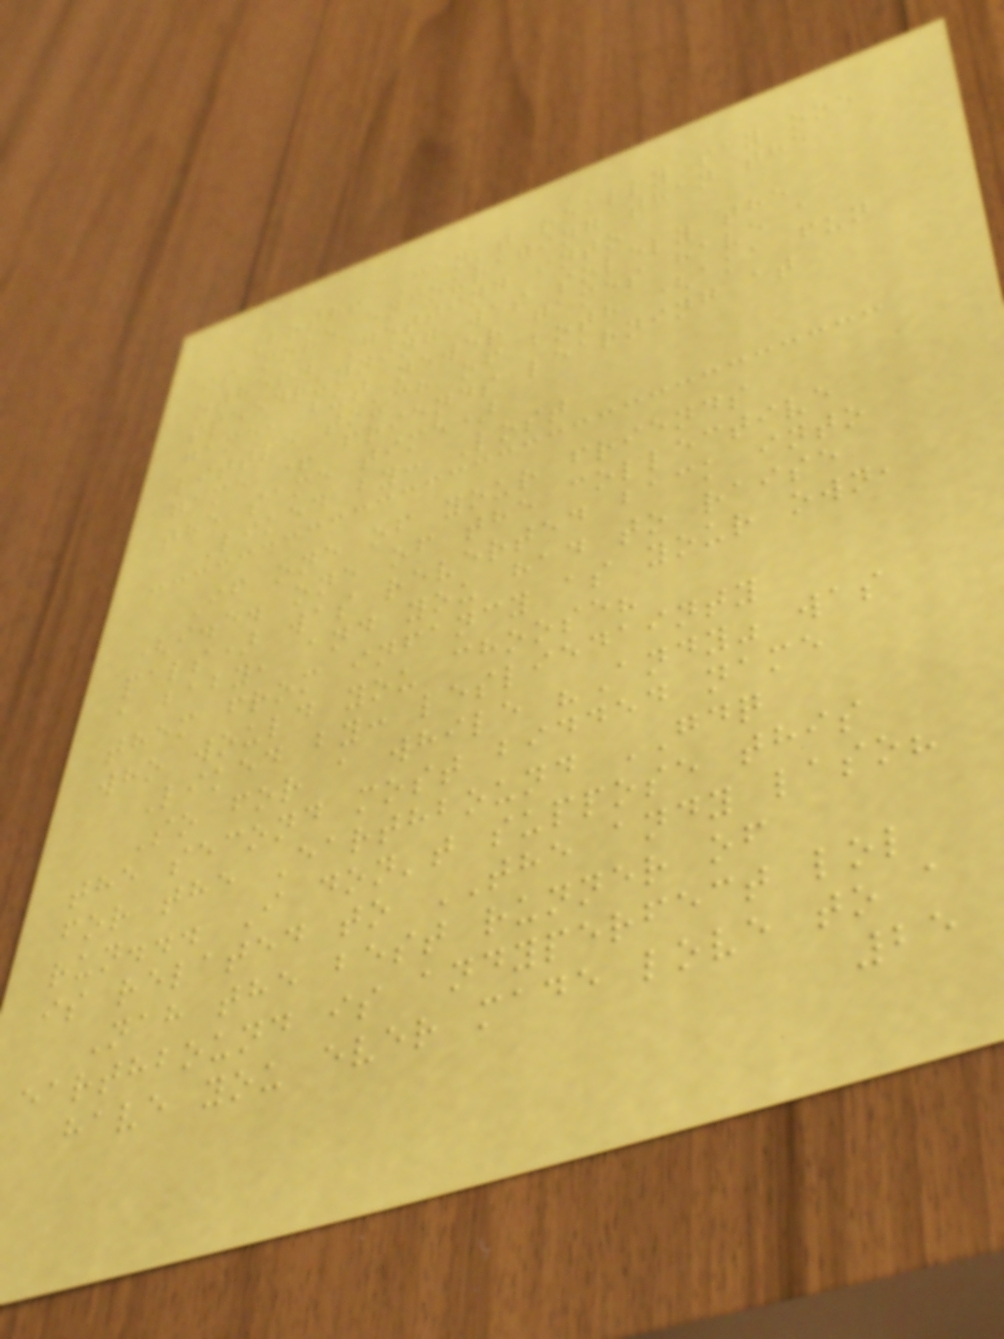Both! Can't really say one
is more encouraging than the
other. Getting into
speedrunning was solely the
game, but newer games have a
little touch of both (aka fun
game + friends learning at
the same time)
Liked by: Lost
If one of your friends
(i.e. one of the collective
pals) was reverted back into
a baby, and you had to raise
them from infancy as your own,
who would you choose?
Liked by: lesliedainty
So for a while "Andy" was
the second most bidded name
for the Earthbound GDQ
run... I don't suppose this
is related to THE andy laso?
Nah the best runner of
earthbound is andyperfect lol
have you ever made love to a
25
